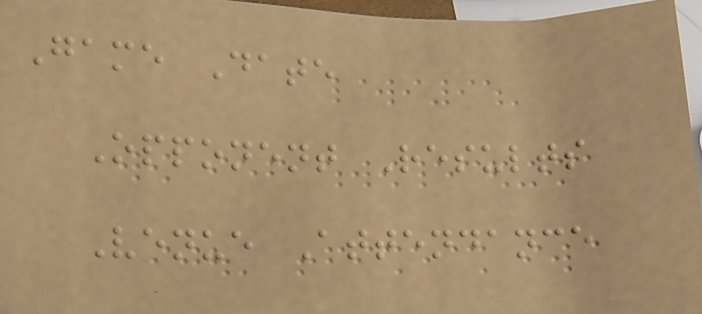Game Date
Opponent Results
Venue Attendance
